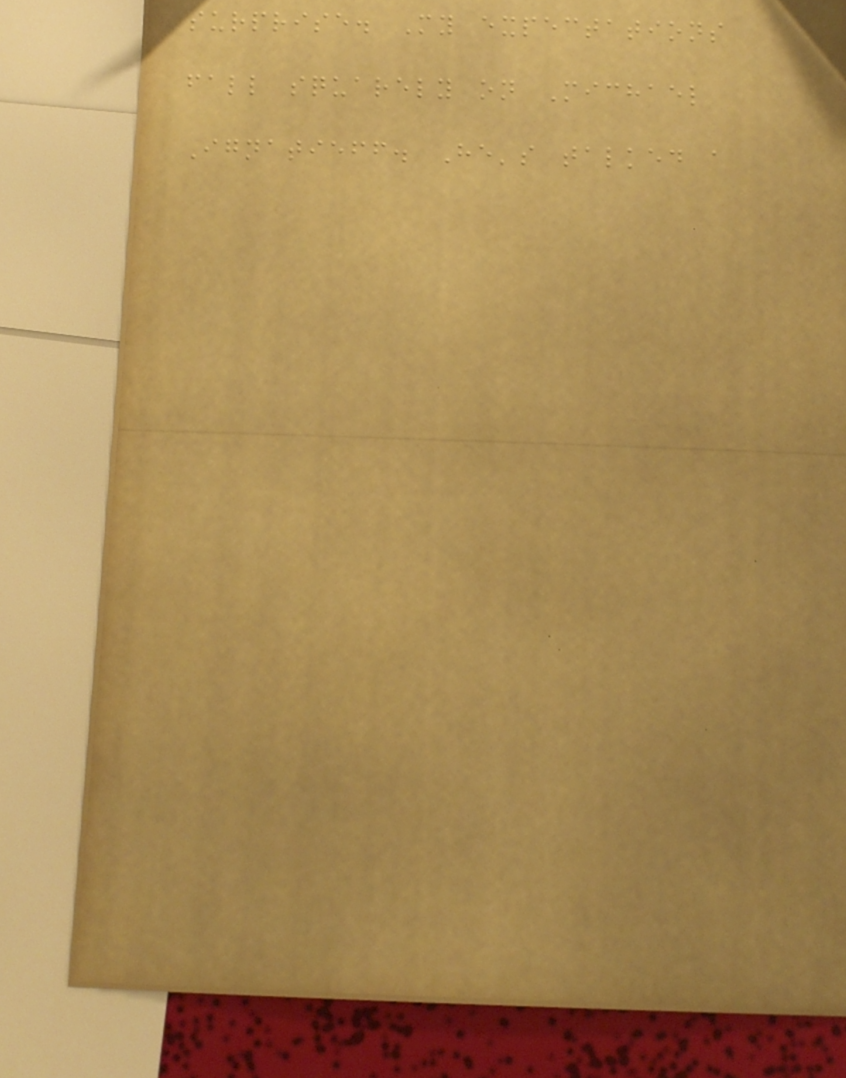surprise. My expectations
fall squarely on Michael
Ignatieff. He's talked a
